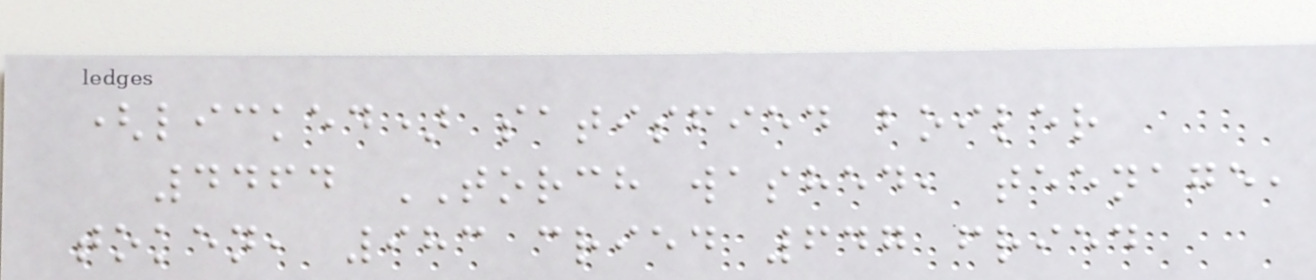(licked) satisfied boiler
4464 TORCH washed, teenage,
token, 983 cried 647 fried
